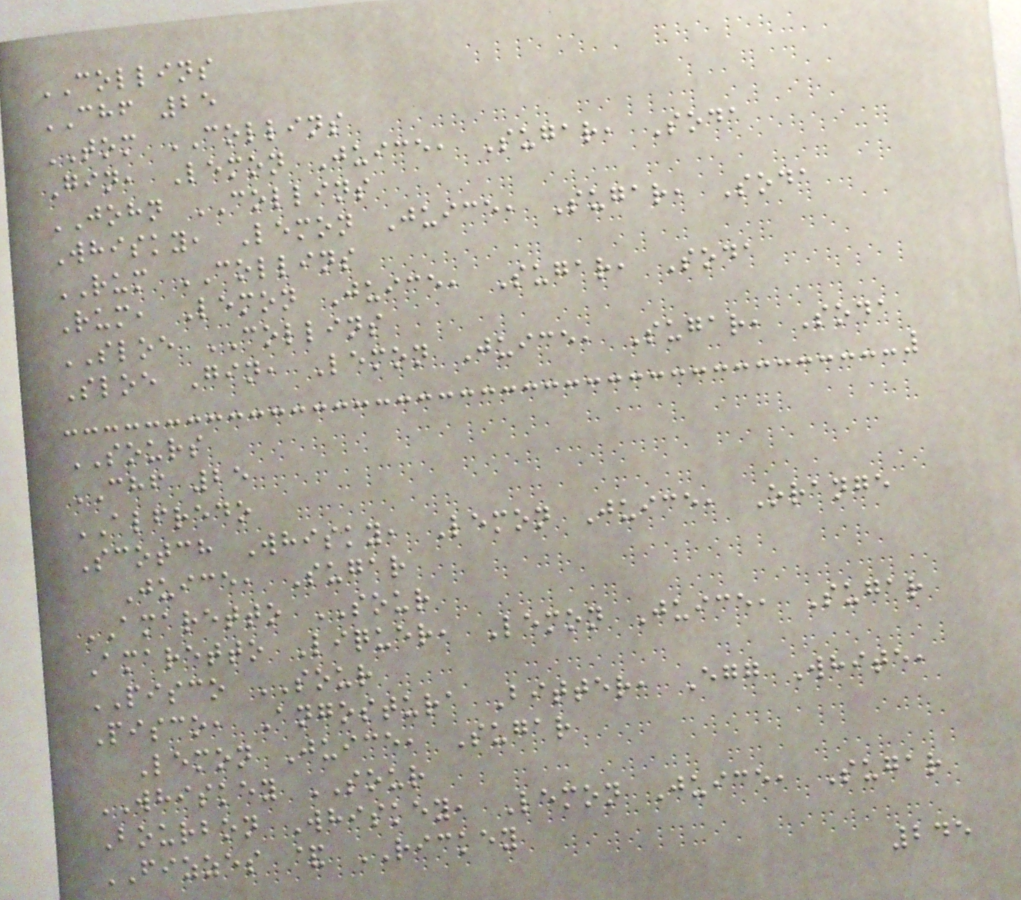COLLINS
CHF 25
TOM COLLINS
Gin, Lemon Juice, Sugar, Soda
JOHN COLLINS
Whisky, Lemon Juice, Sugar, Soda
RUM COLLINS
Rum, Lemon Juice, Sugar, Soda
SLOE COLLINS
Sloe Gin, Lemon Juice, Sugar, Soda
SOURS
CHF 25
ALFREDO
Scotch Whisky, Lemon Juice, Orange
Juice, Sugar
AMARETTO SOUR
Amaretto Liquer, Lemon Juice, Sugar
PISCO SOUR
Pisco, Angostura Bitter, Egg White,
Lemon Juice, Sugar
WHISKEY SOUR
Bourbon Whiskey, Lemon Juice, Sugar
FIZZES & RICKEY
245
